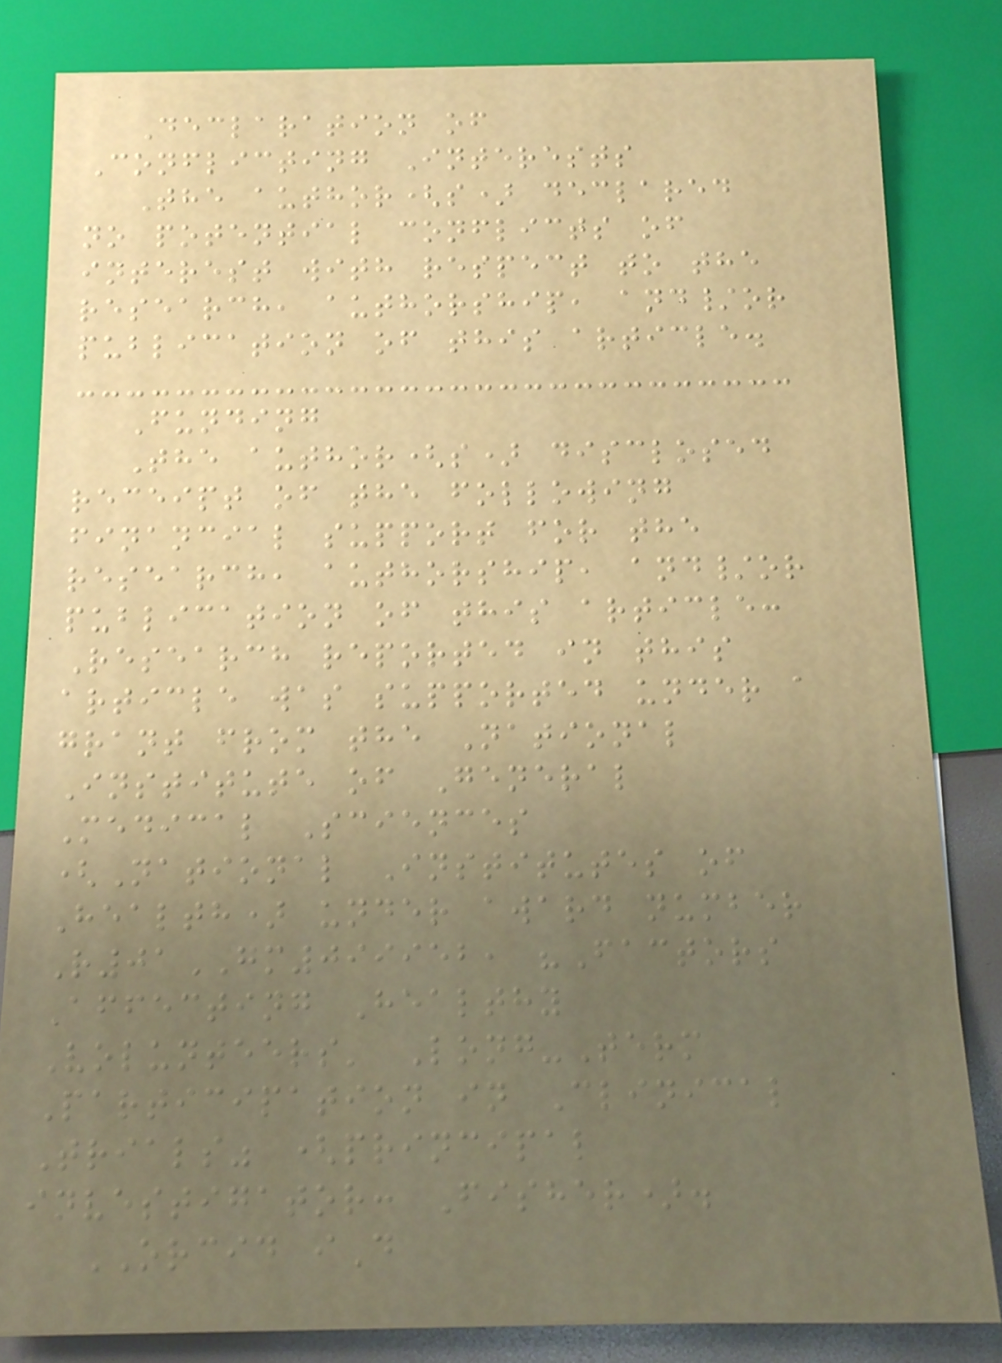Declaration of
Conflicting Interests
The author(s) declared
no potential conflicts of
interest with respect to the
research, authorship, and/or
publication of this article.
Funding
The author(s) disclosed
receipt of the following
financial support for the
research, authorship, and/or
publication of this article:
Research reported in this
article was supported under a
grant from the National
Institute of General
Medical Sciences
(National Institutes of
Health) under award number
R01GM099952, "Factors
Affecting Healthy
Volunteers' Long-Term
Participation in Clinical
Trials" (principal
investigator: Fisher).
ORCID iD
